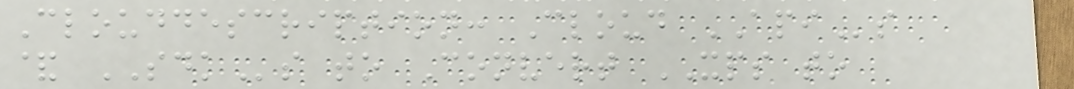Clouddescription: Cloud APIs
& SDKs to Convert XPS to
